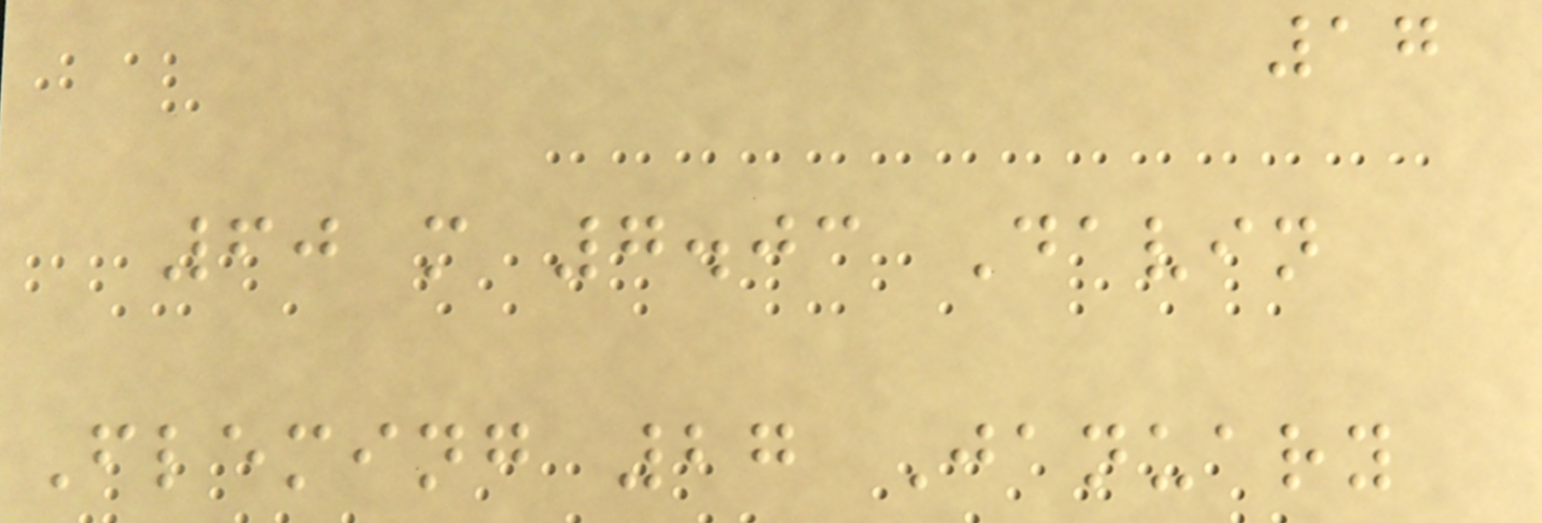17
60 m 7.03 Davin
Fleming 27 January
